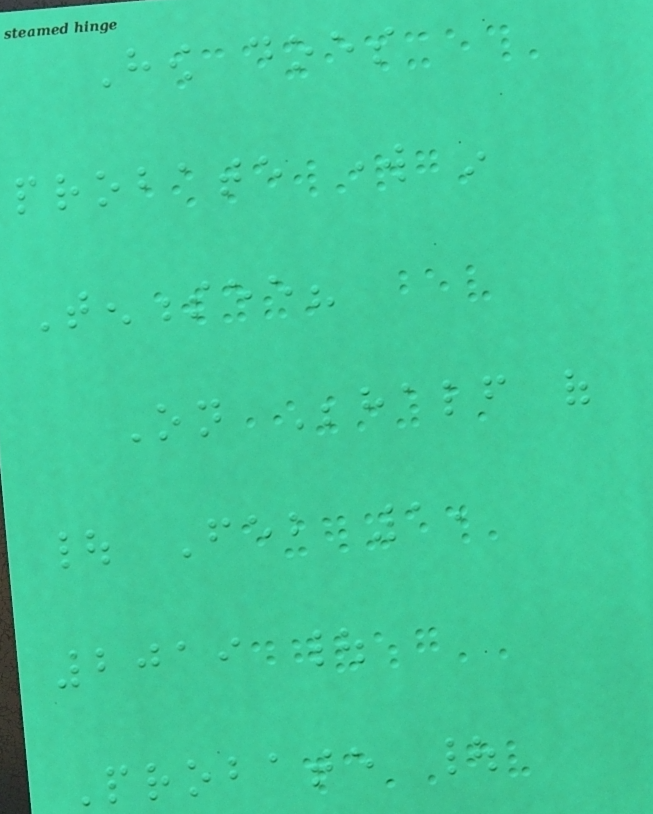How does
probate work in
Tennessee?
On Behalf of
| Feb 1,
2019 |
Probate |
